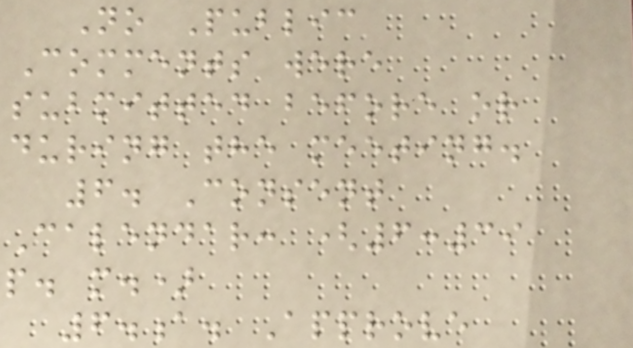No Public
Comments were
submitted before or
during the meeting.
6. Consent
Calendar: (6:39
p. m.)
6.a. Approve
